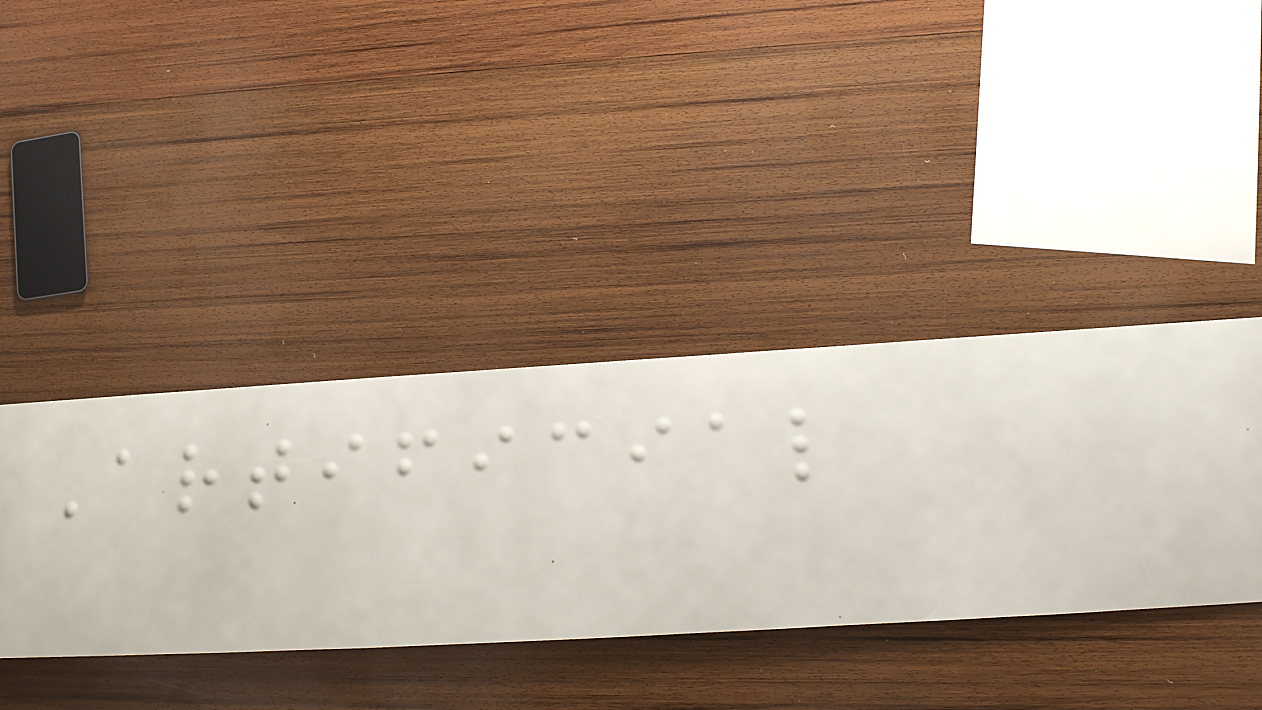Artificial
